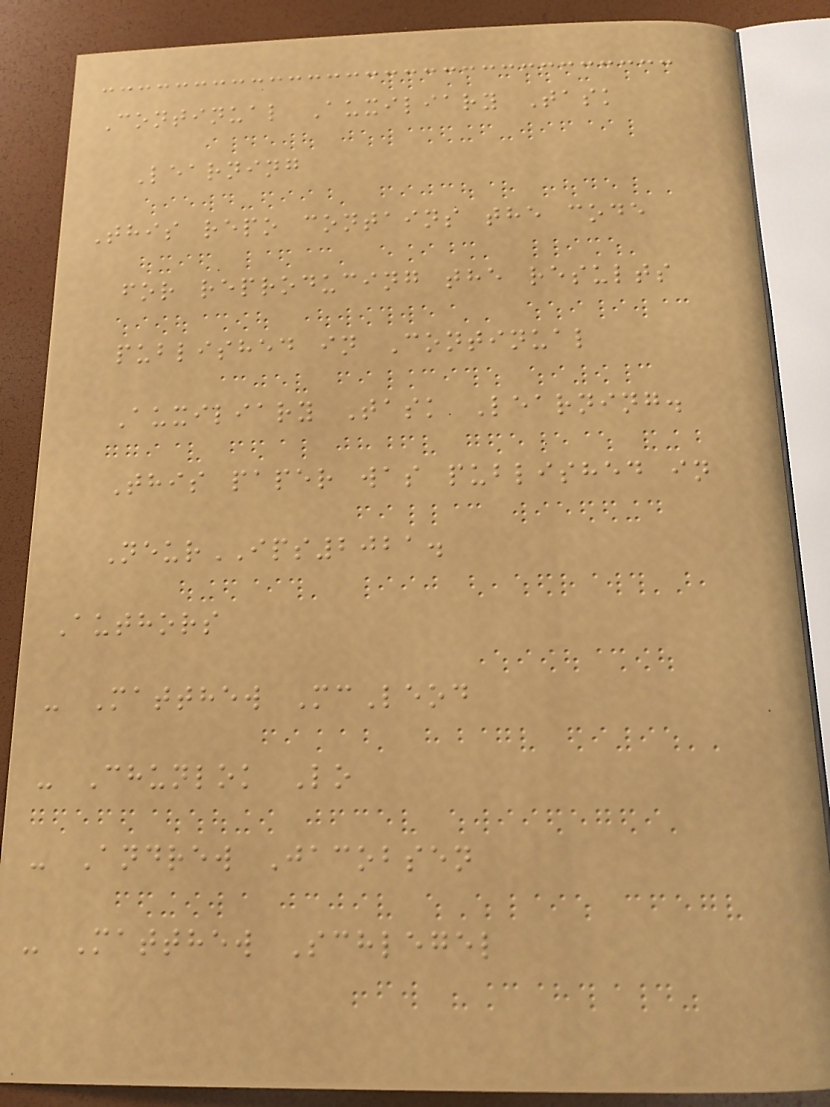Continual Auxiliary Task
Learning
This repo contains the code
for reproducing the results
published in Continual
Auxiliary Task Learning.
This paper was published in
NeurIPS2021.
Authors
- Matthew McLeod
- Chunlok Lo
- Andrew Jacobsen
- Matthew Schlegel
